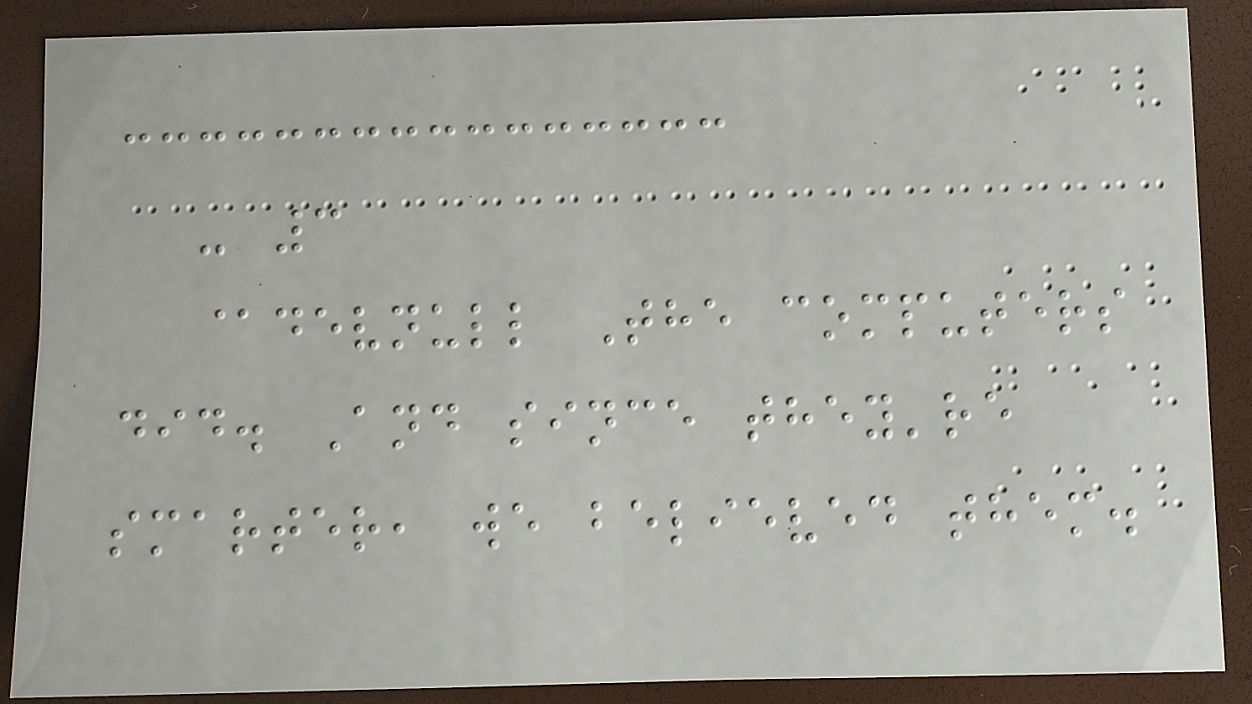- 3
@devnull The computers
did. And since they're
smarter, we believed them.
